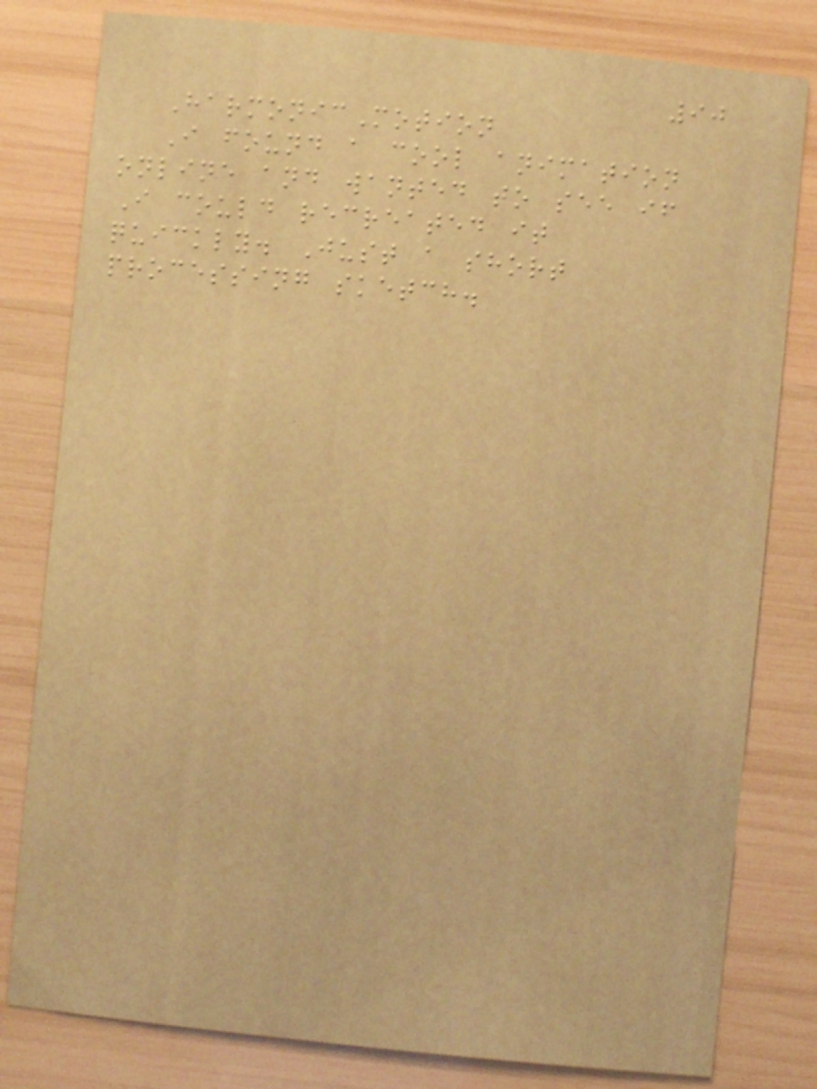90
HarmonicMotion
I found a cool animation
online and wanted to see if
I could recreated it
quickly. Just a short
processing sketch.
